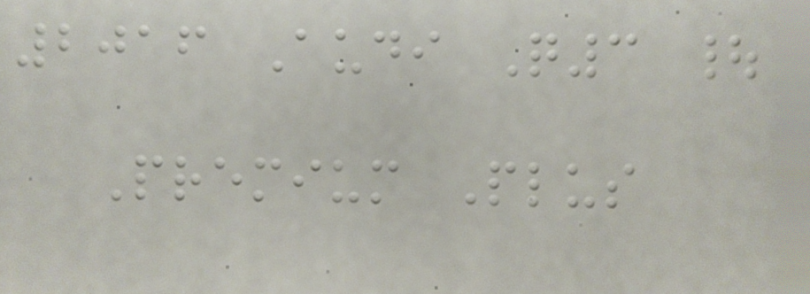2016 Audi Q3 |
Premium Plus
